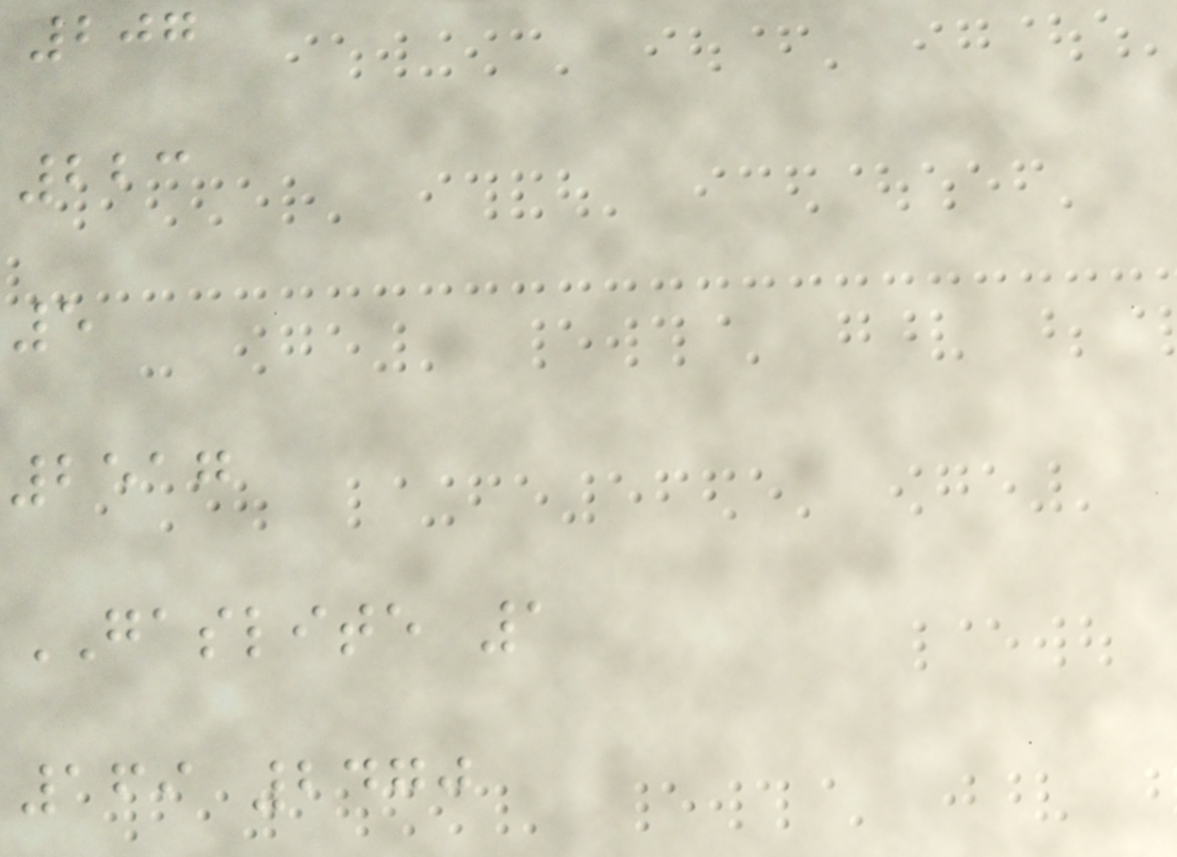207
223
5
2517
GASLITE 1
169 2470
